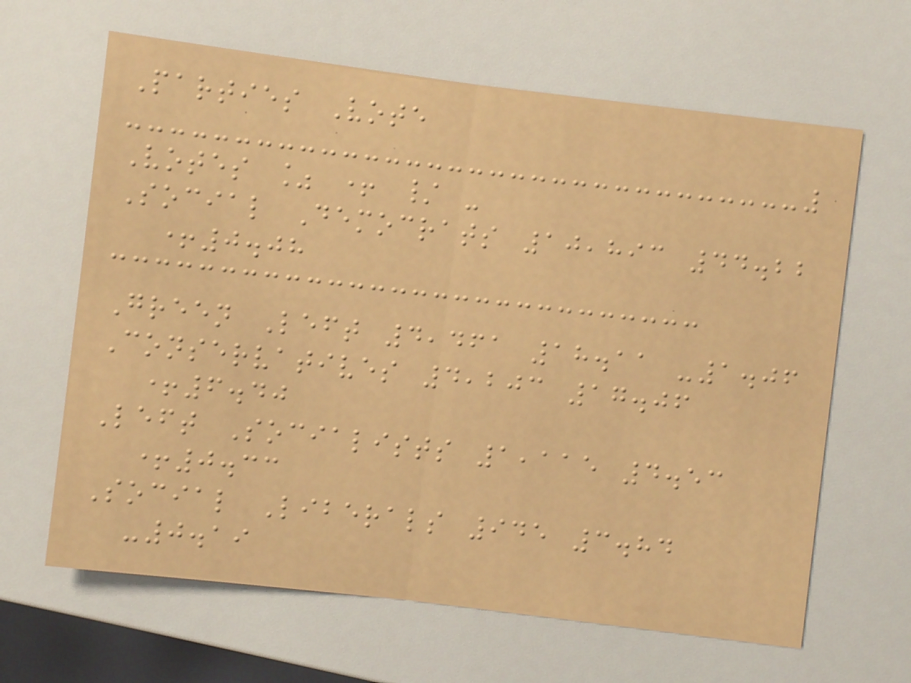Parties Vote
Votes % + / -
Social Democrats 10,893 44.22
+0.08
Green Left 4,461 18.11 -1.06
Conservatives 4,203 17.06
+6.40
Left Socialists 1,115 4.53
+0.33
Social Liberals 945 3.84
-0.19
